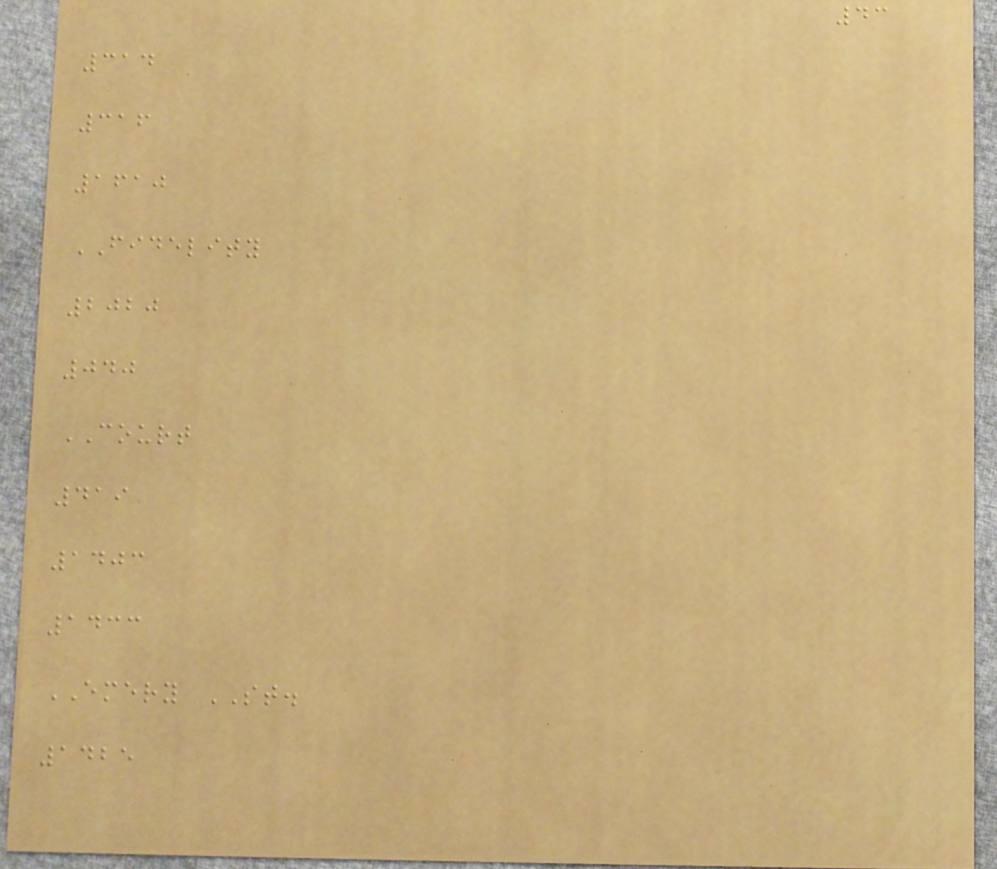43
314
316
1610
FIDELITY
2020
040
COURT
419
1403
1433
EMERY ST.
1425
